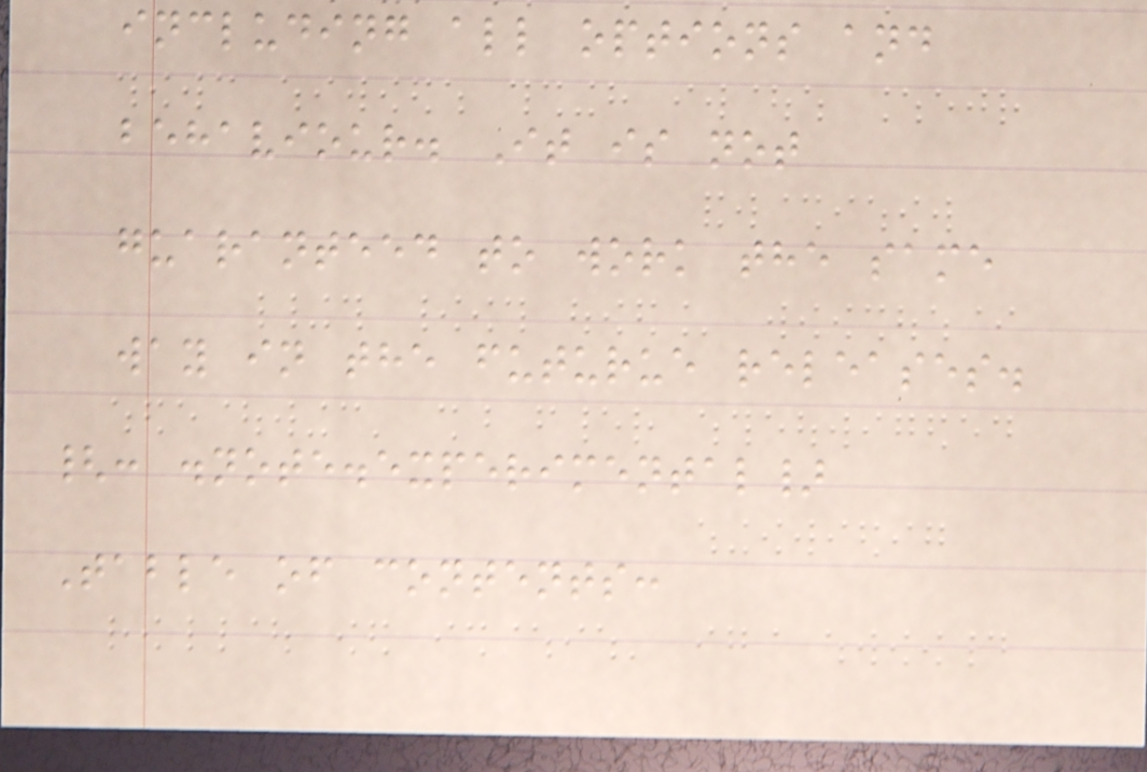including all options and
behaviour. It is not
guaranteed to work the same
way in the futurue releases.
{: .note.experimental}
Table of contents:
